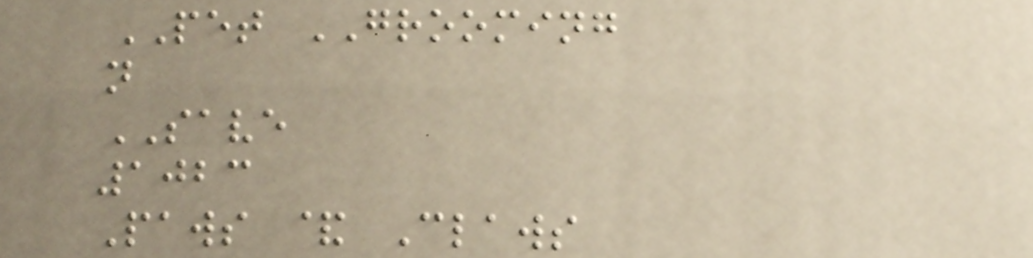PET GROOMING
n
SAVE
1023
Paws & Claws
